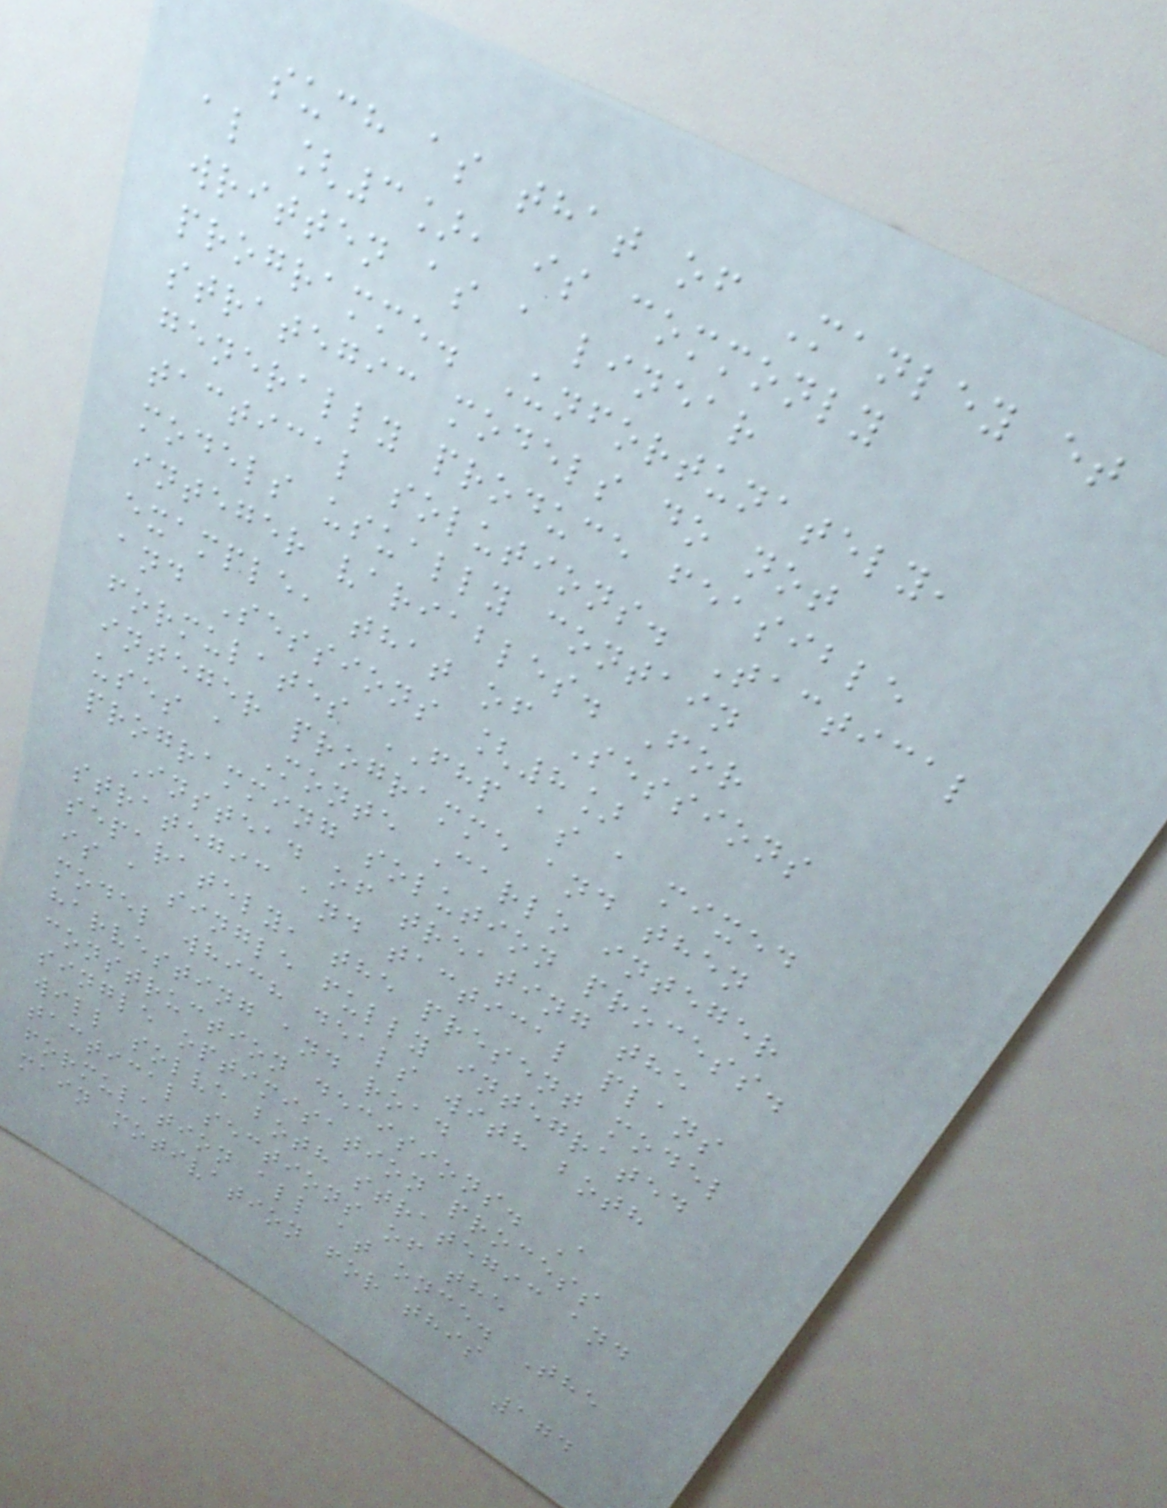such as that of Manley et
al [3], is commonly
written as a linear
programme. Unfortunately,
strategic models do not
generally produce feasible
tactical solutions. Tactical
models usually contain
integer variables. For
example, that of Sessions
and Sessions [8]
formulates FHP as a mixed
integer programme and then
uses a Monte Carlo integer
programming solution process.
Instead of treating the
strategic and tactical plans
separately, the present model
is a single fully integrated
model which deals with both
harvesting and road
construction decisions. A
single optimisation process
will solve both strategic and
tactical sections of the
formulation all at once. The
main motivation for this
174
